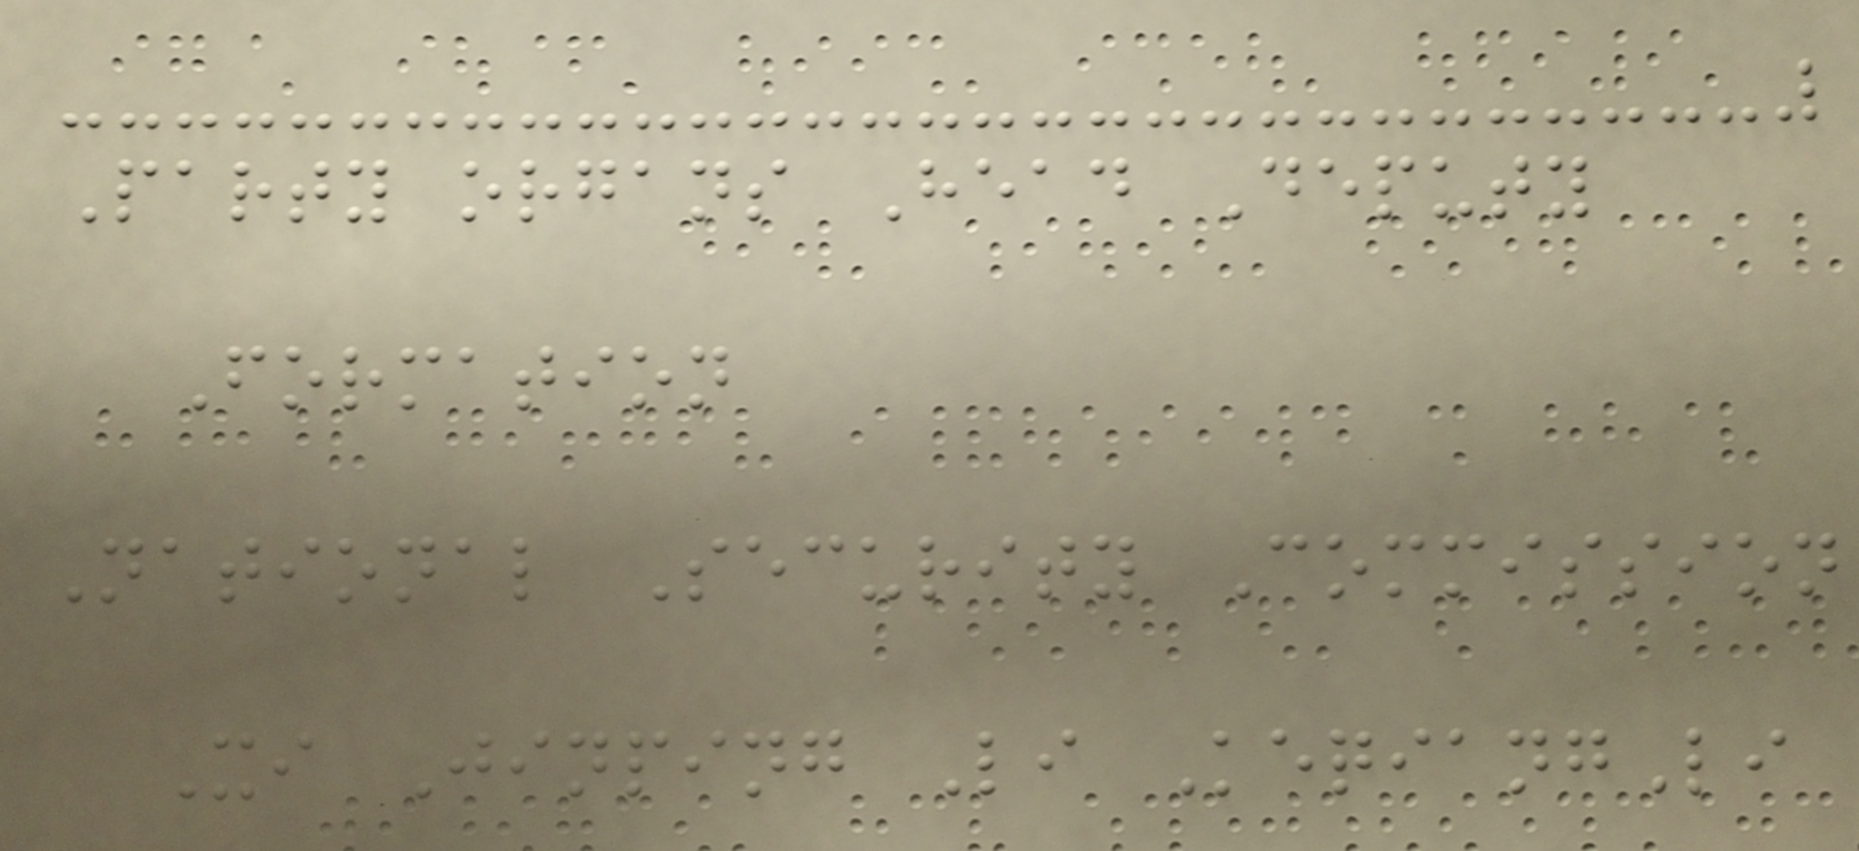Party organs Head Deputy
Formation
National Security Commission
Xi Jinping Li KeqiangLi
